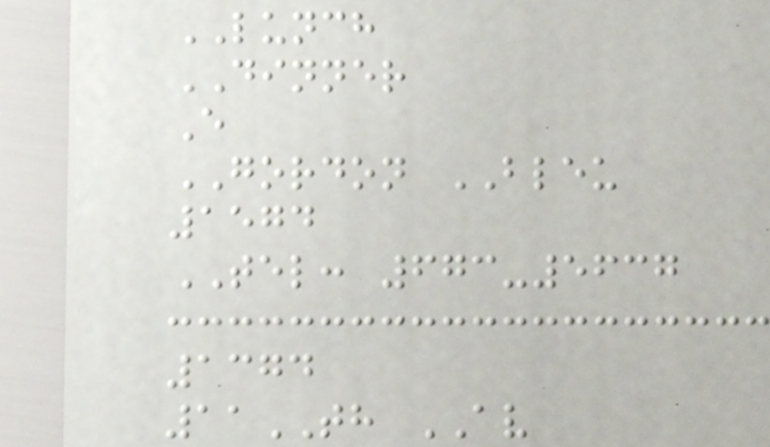LUNCH
DINNER
E
GORDON BLEU
1574
TEL: 673-5637
1374
11TH AV
